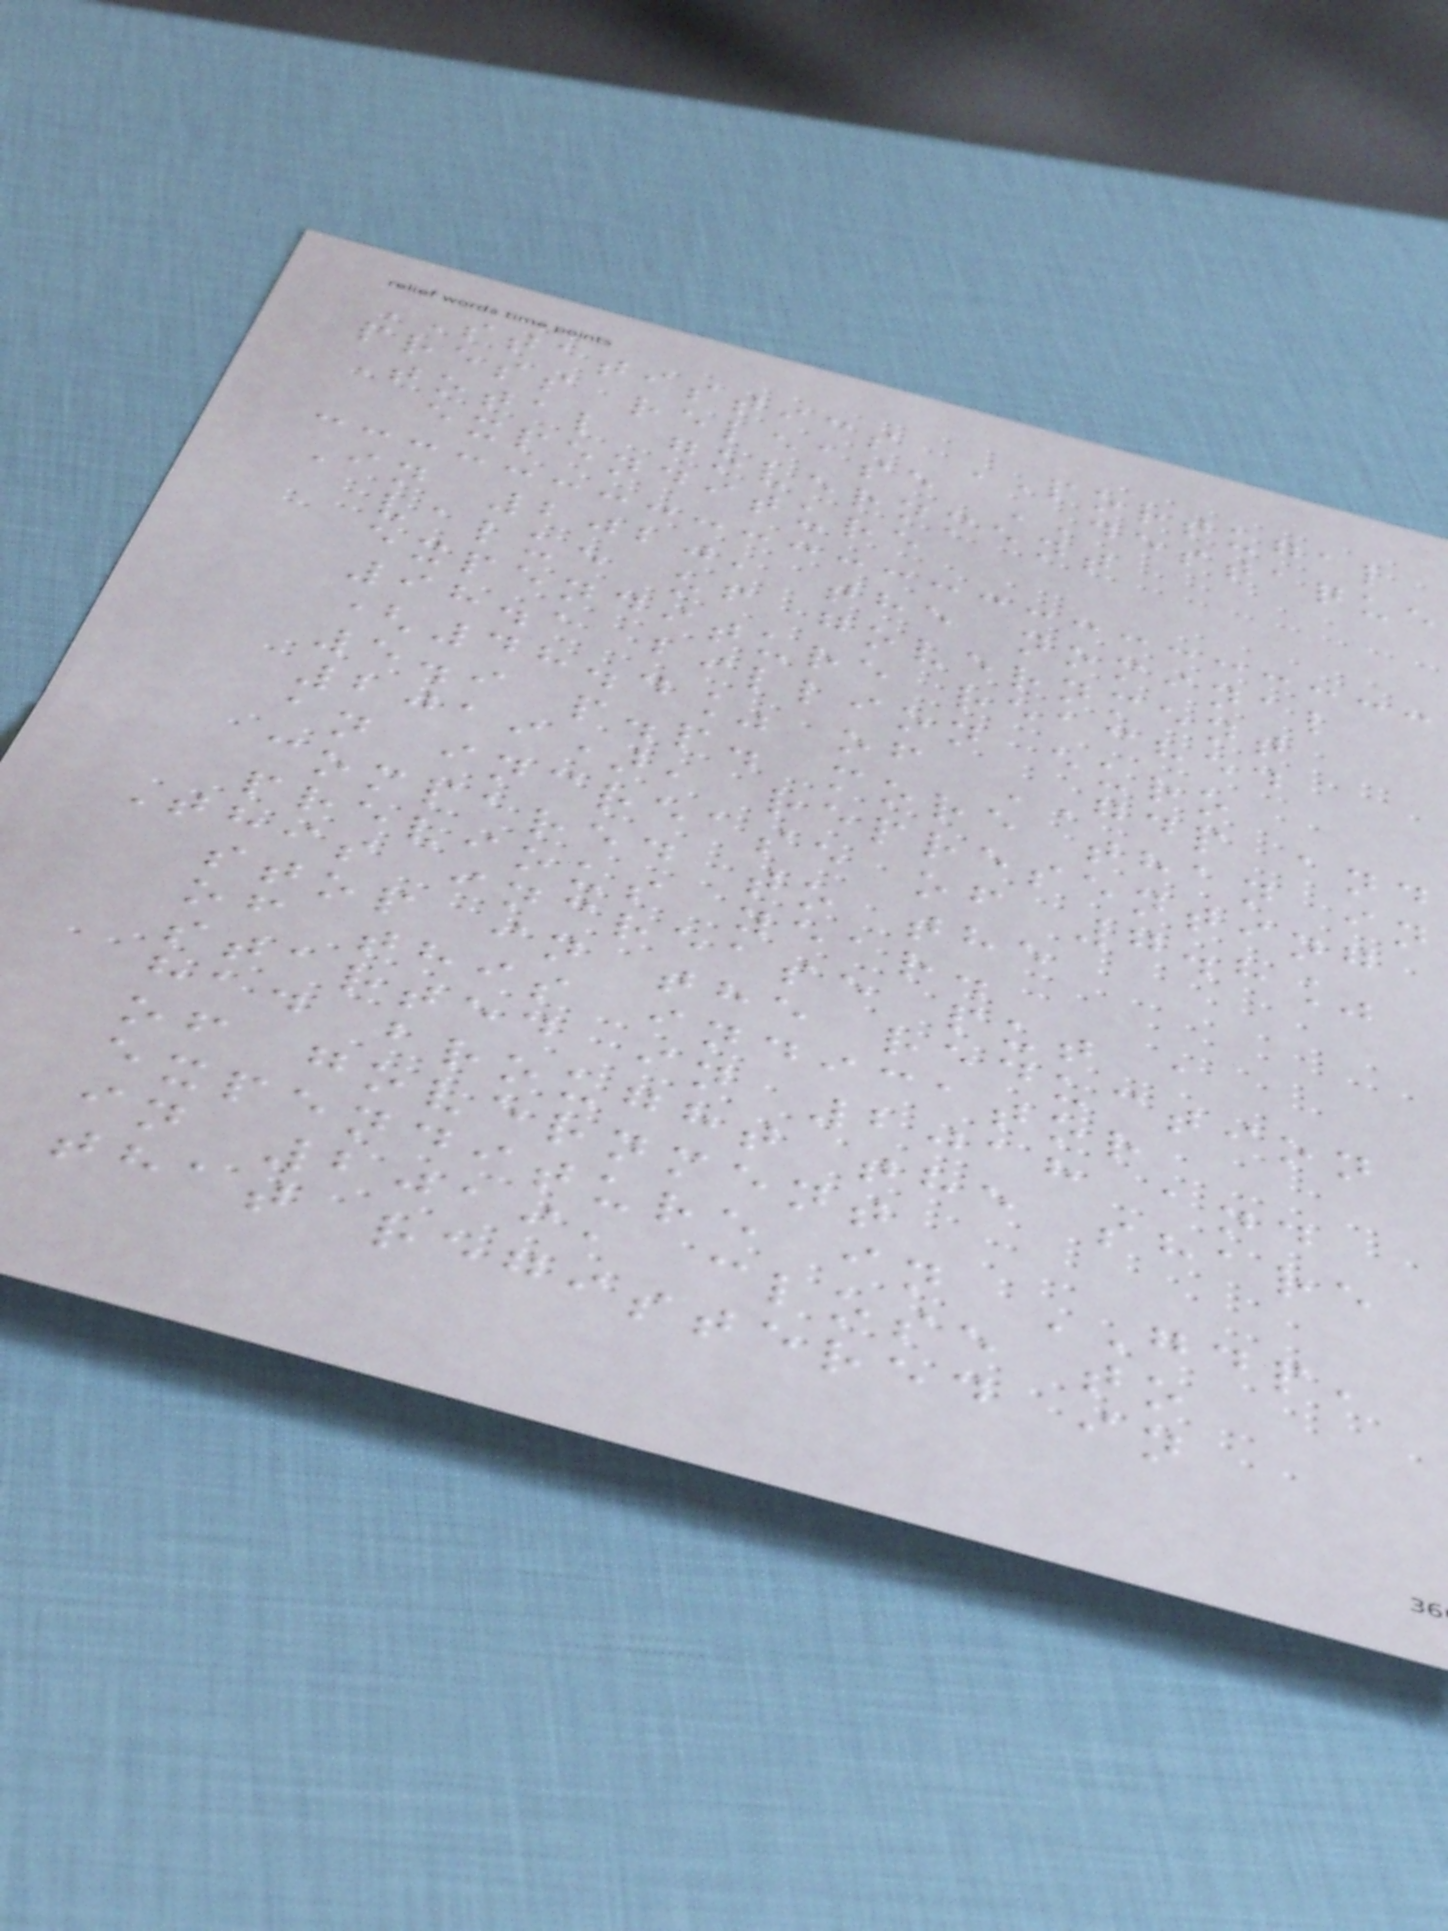STATISTICS PORTUGAL
press release DESTAQUE
Total government
expenditure
In 2020, the nominal
value of government
expenditure reached
98.1 billion euro
(48.4% of GDP and
5.9 p.p. more than in
2019), representing
an increase of 7.8%
compared to the
previous year.
This increase put a
stop in the reduction
of this indicator
started in 2018 and
had brought the share
of government
expenditure in GDP,
in 2019, close to
that registered in
